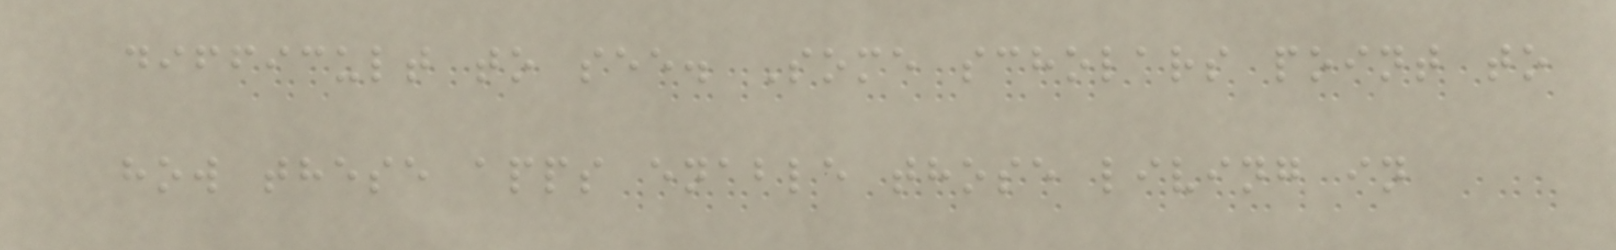difficult to see. Some scholars point to
how these apps enable those living in
